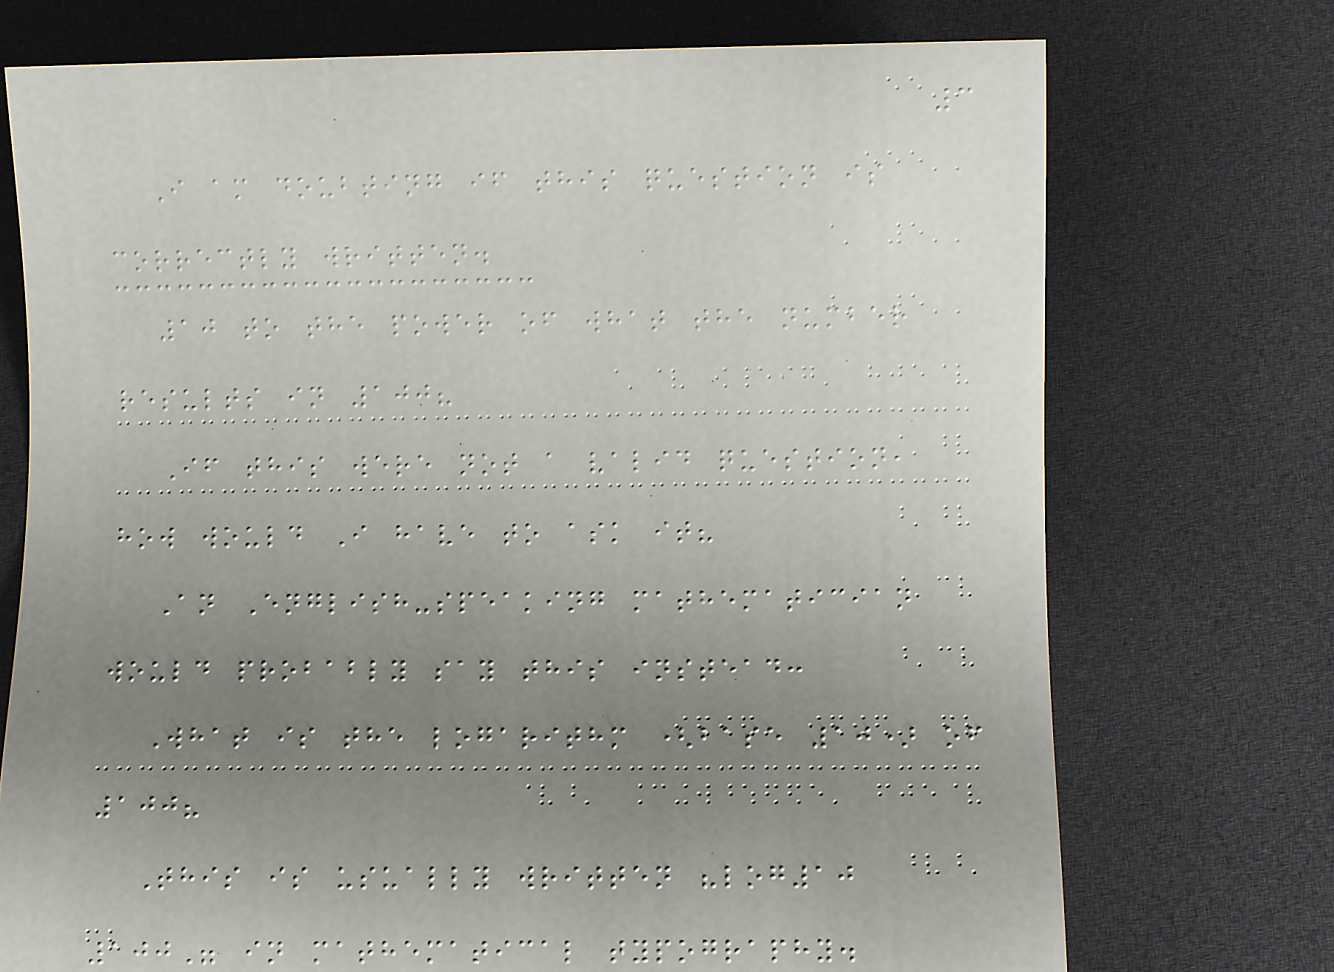3
I am doubting if this question is
correctly written.
10 to the power of what the number
results in 100?
If this were not a valid question,
how would I have to ask it?
An English-speaking mathematician
would probably say this instead:
What is the logarithm (base 10) of
100?
This is usually written "log10
100" in mathematical typography.
